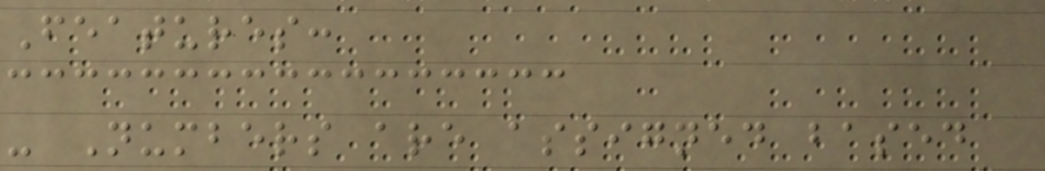Features:
- Numbers are assigned based
